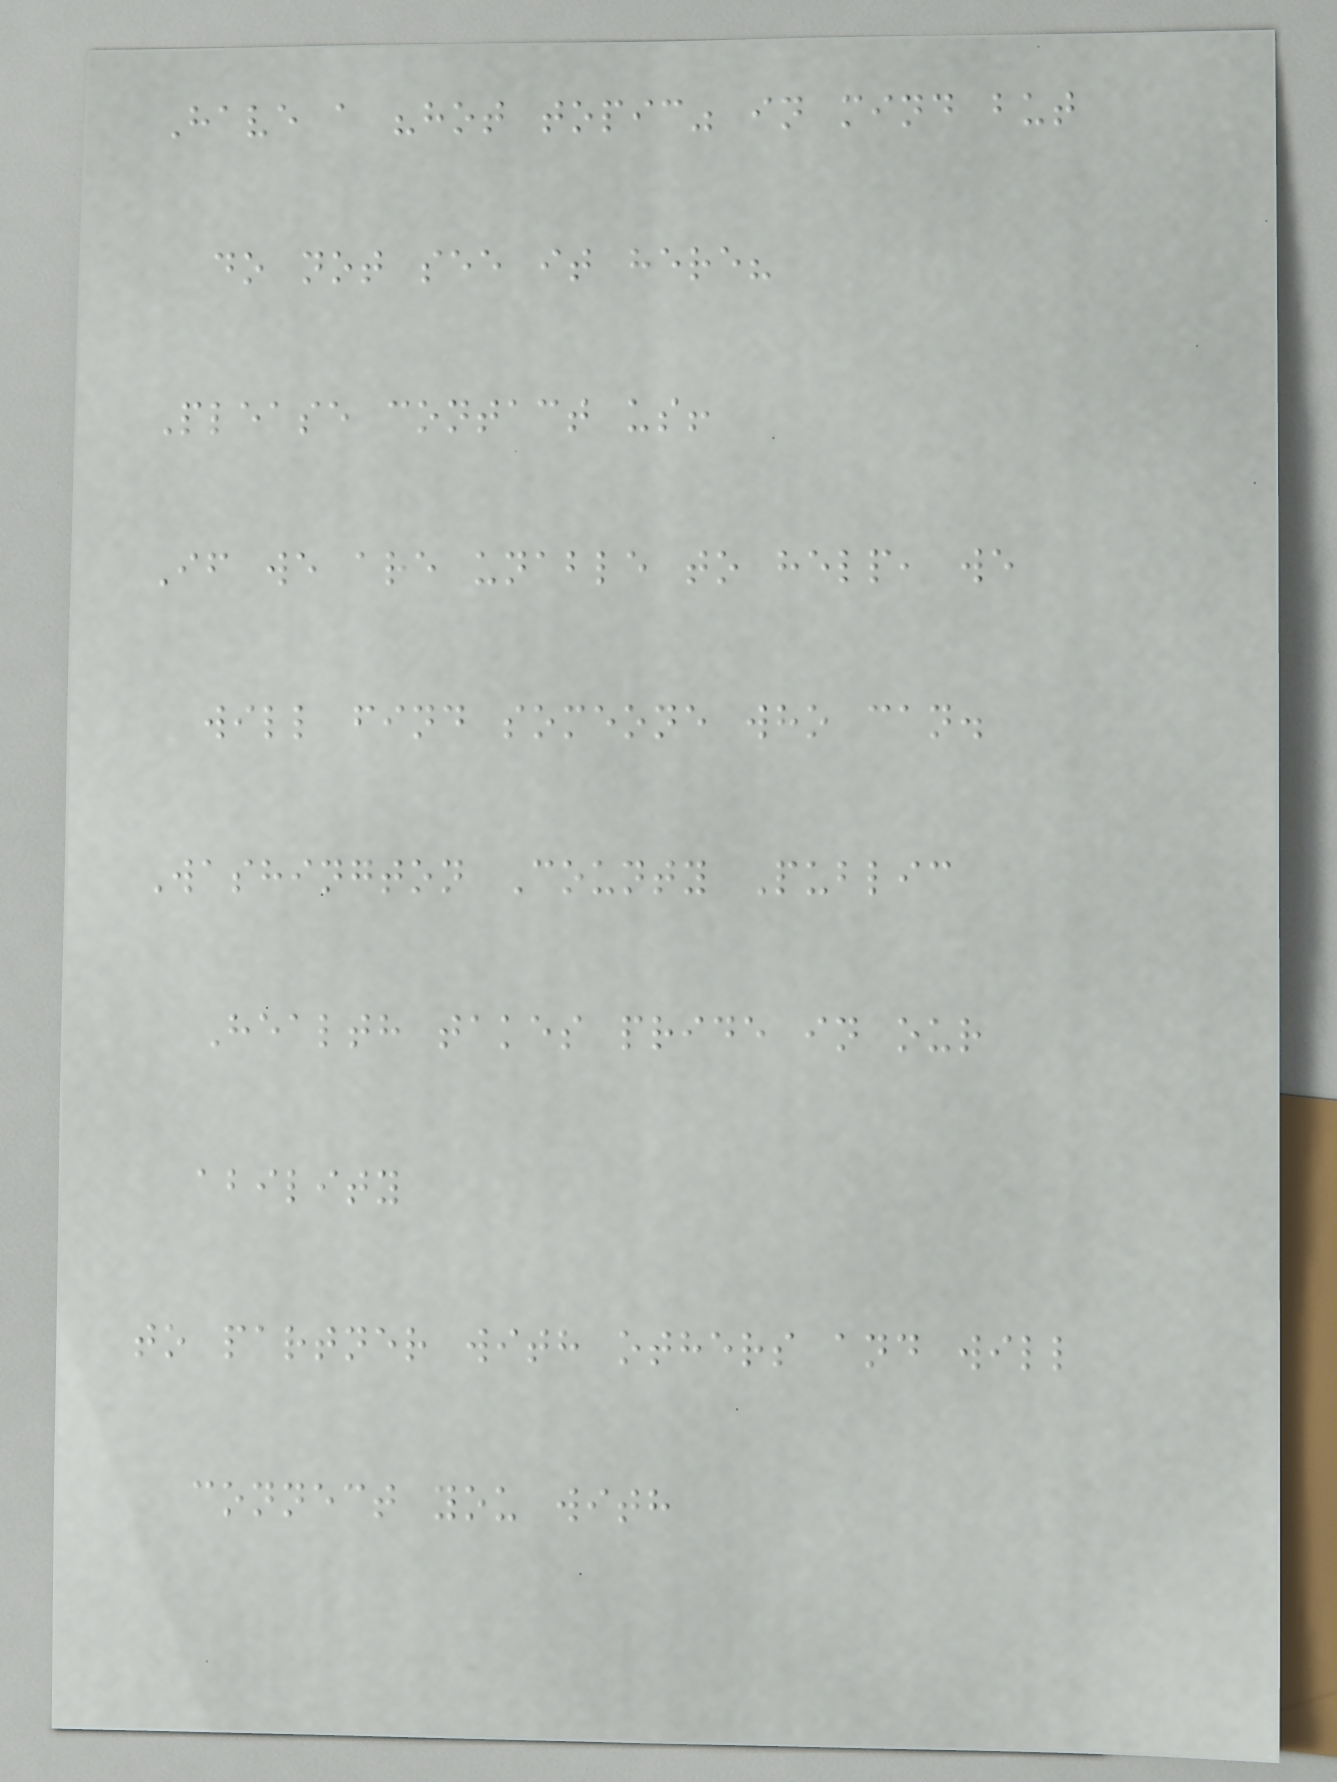Have a "hot topic" in mind but
do not see it here?
Please contact us!
If we are unable to help, we
will find someone who can.
Washington County Public
Health takes pride in our
ability
to partner with others and will
connect you with
